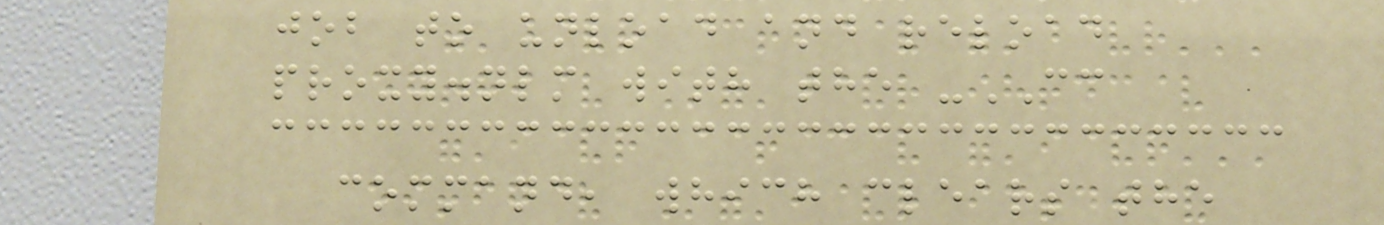job to unload and reload
proxy.nlm with the -CC
command, which clears the
